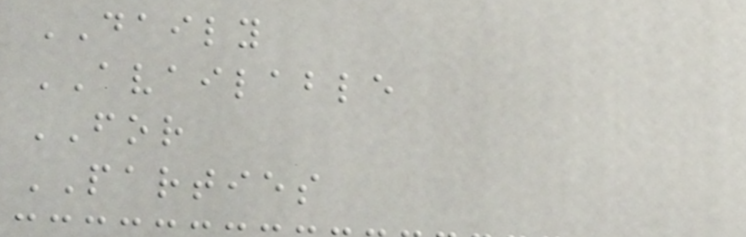DAILY
AVAILABLE
FOR
PARTIES
